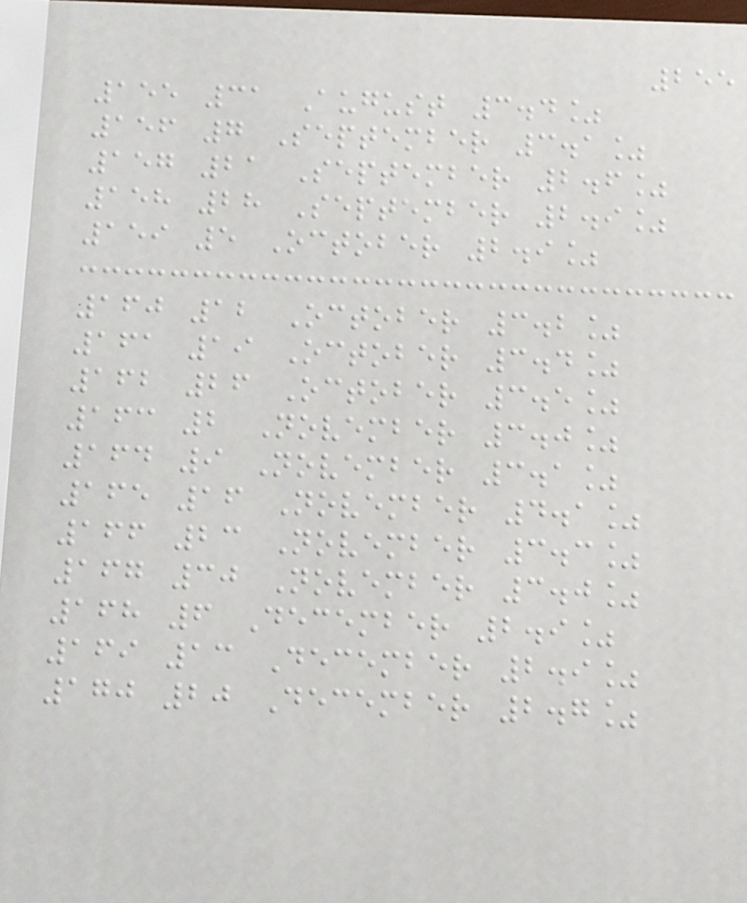255
155 31 August 3.4%
156 7 September 3.1%
157 21 September 2.6%
158 28 September 2.9%
159 5 October 2.9%
160 12 October 3.2%
161 19 October 3.4%
162 26 October 3.5%
163 2 November 3.0%
164 9 November 3.1%
165 16 November 4.1%
166 23 November 3.3%
167 30 November 3.0%
168 6 December 2.9%
169 13 December 2.9%
170 20 December 2.7%
